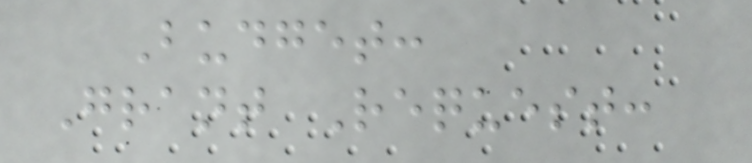Budget:
Grant Request:
